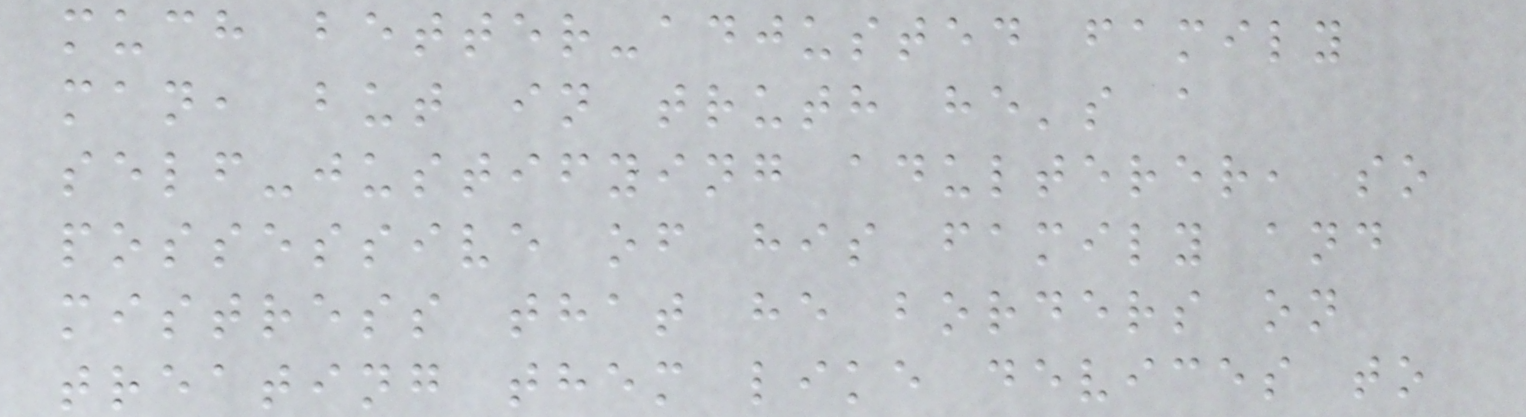much better-adjusted family
man, but in truth he's a
self-justifying adulterer, so
possessive of his family and
mistress that he borders on
treating them like devices to
